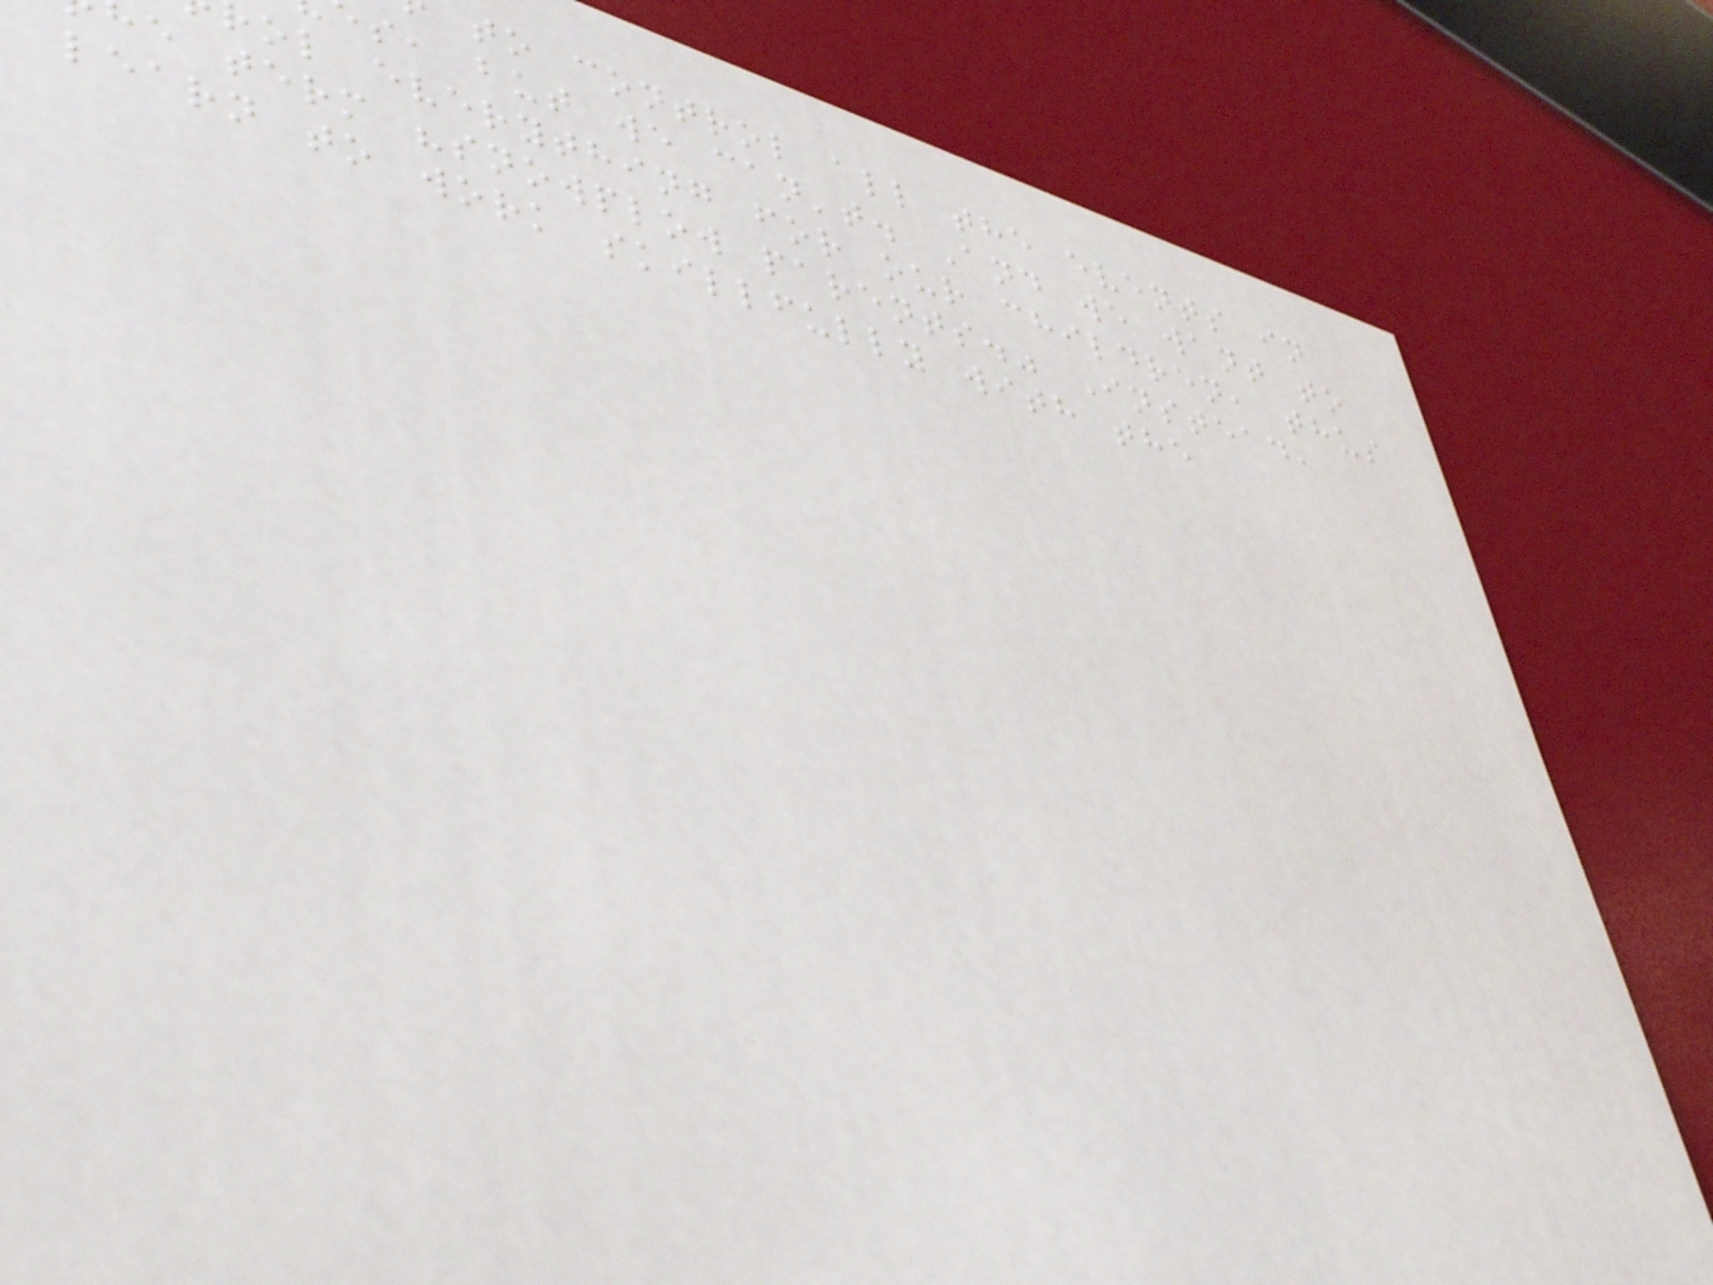to control all the events in
s, but we can't. And we want to
ol everything for our children, thus
e term "snowplow parents." Instead,
learn to work skillfully with the
